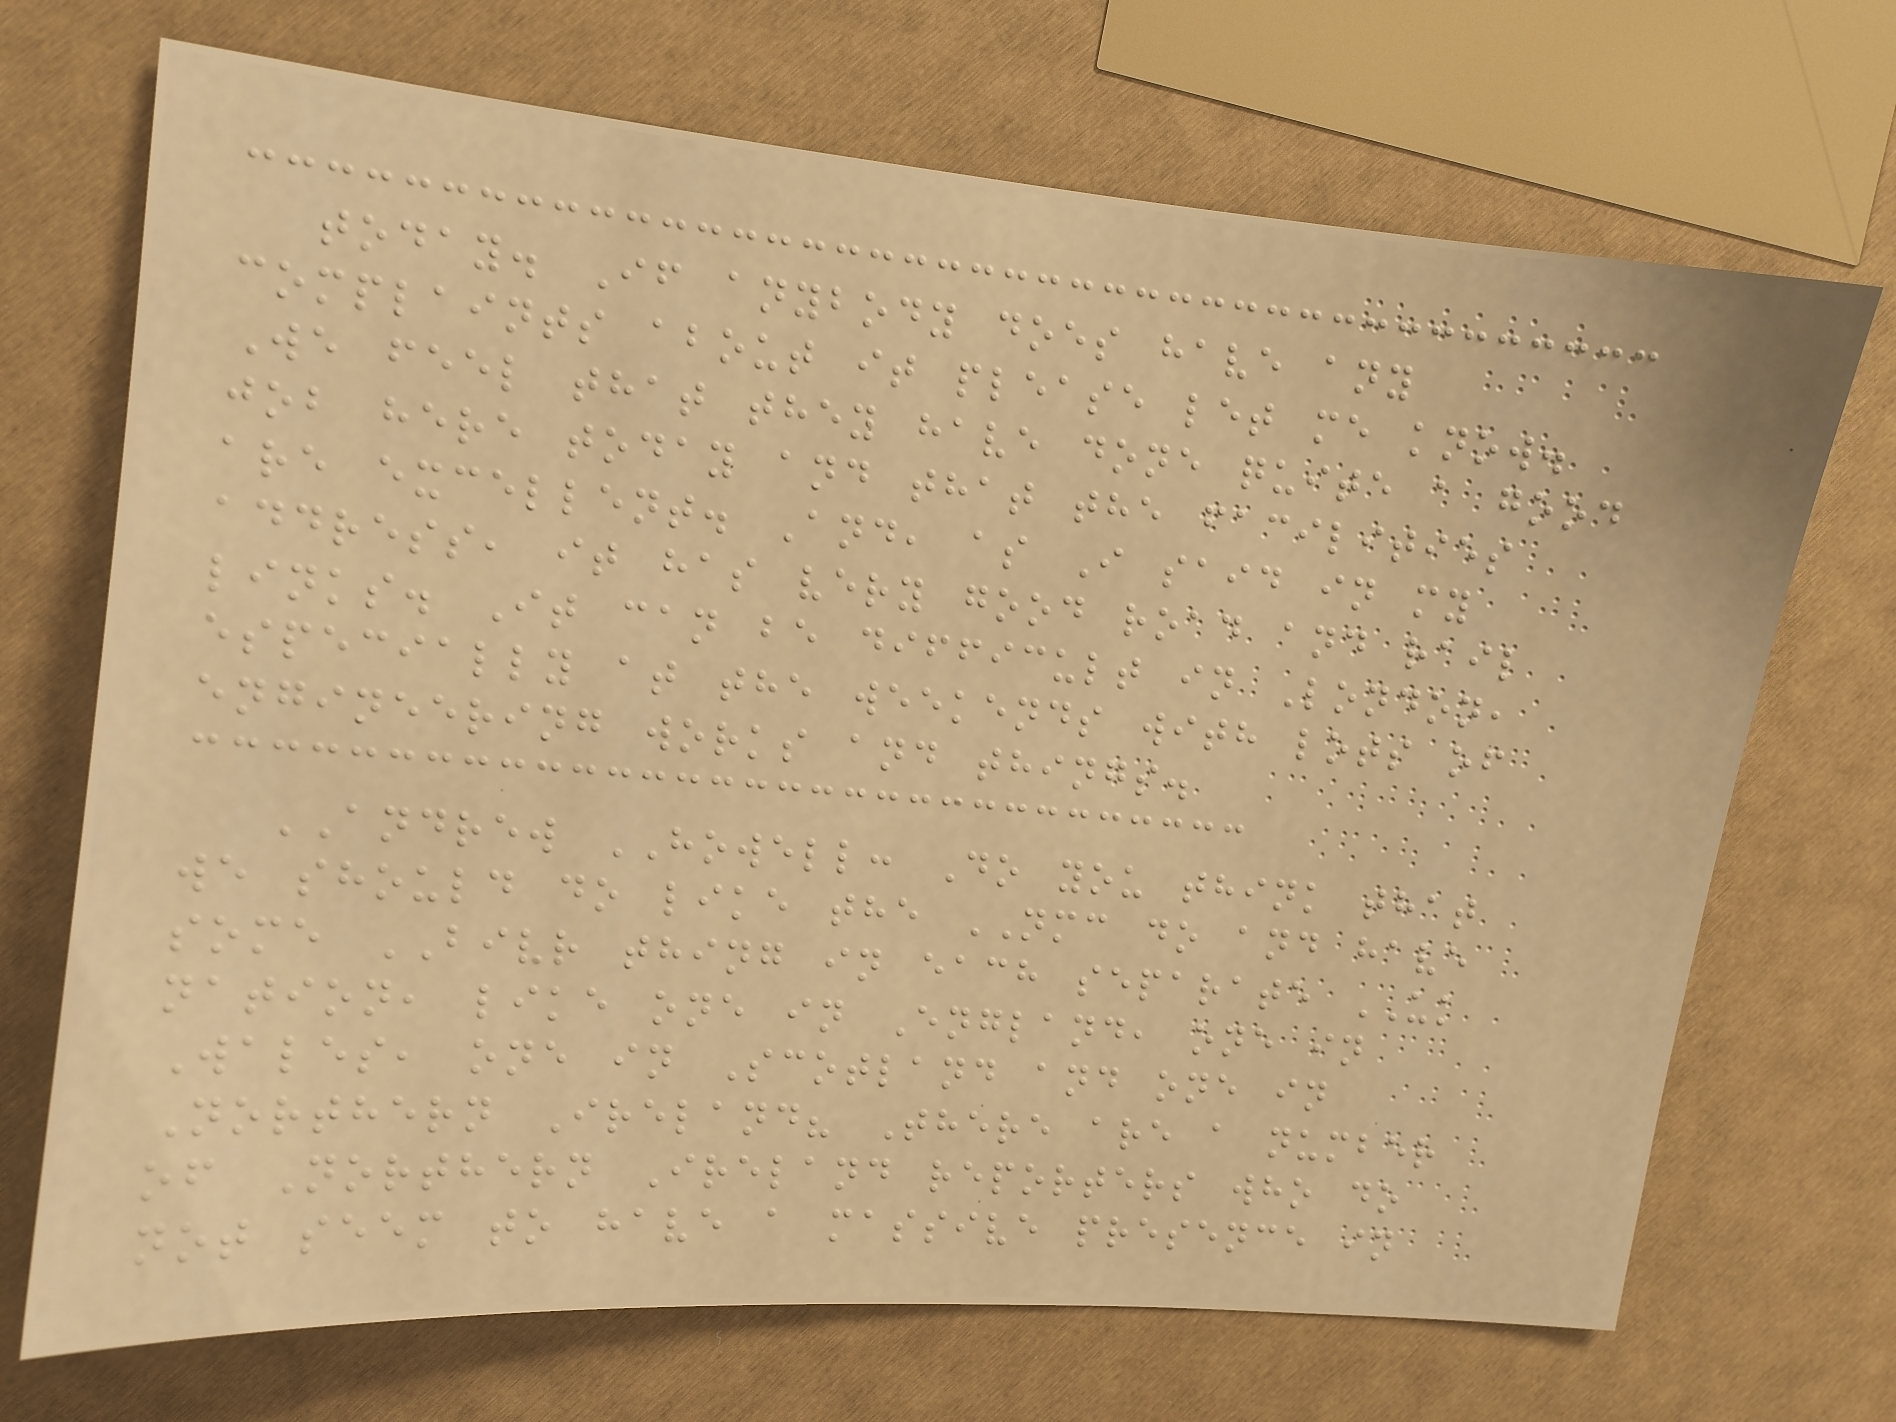today. If anybody does have any
complaints about it please let me know.
We feel that they have done quite a good
job here today and that the facilities
are excellent. And, as I said in my
address, it has very good road and rail
links. It can be difficult in London,
especially at the weekends with lots of
engineering works and things.
ANDREW HOWELL: Do you think that
we should do like the NMC do and have
some BIVR thing in each separate UK
nation, like one in England, one in
Wales, one in Scotland and one in
Northern Ireland? There are a number
of Northern Ireland reporters who do
not seem to have a massive presence in
